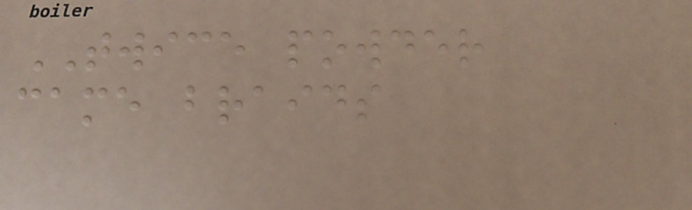TWICE powder
came braids
